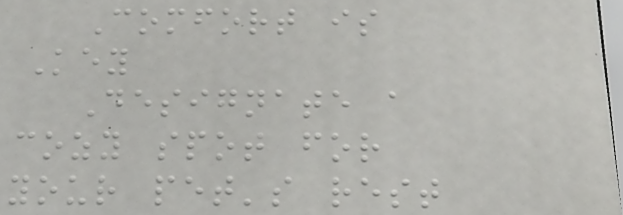Comfort is
Key
Designate a
cozy spot for
your pet's rest
